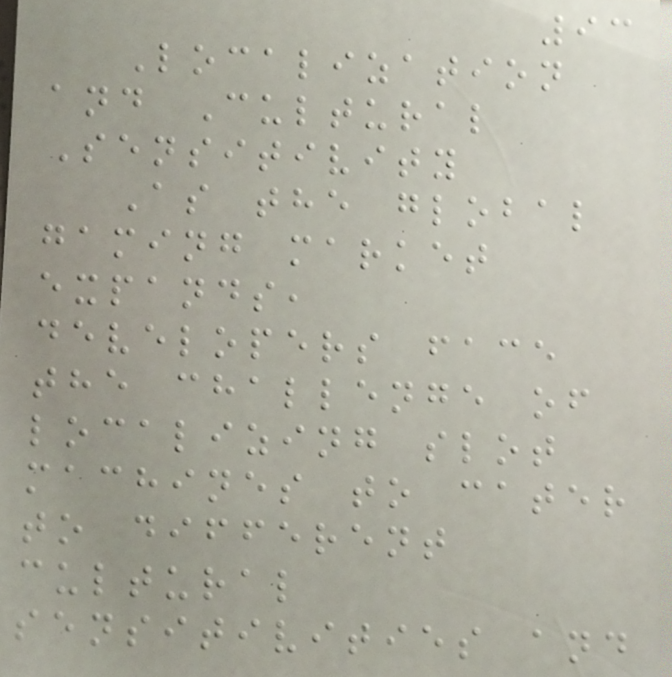93
Localization
and Cultural
Sensitivity
As the global
gaming market
expands,
developers face
the challenge of
localizing slot
machines to cater
to different
cultural
sensitivities and
